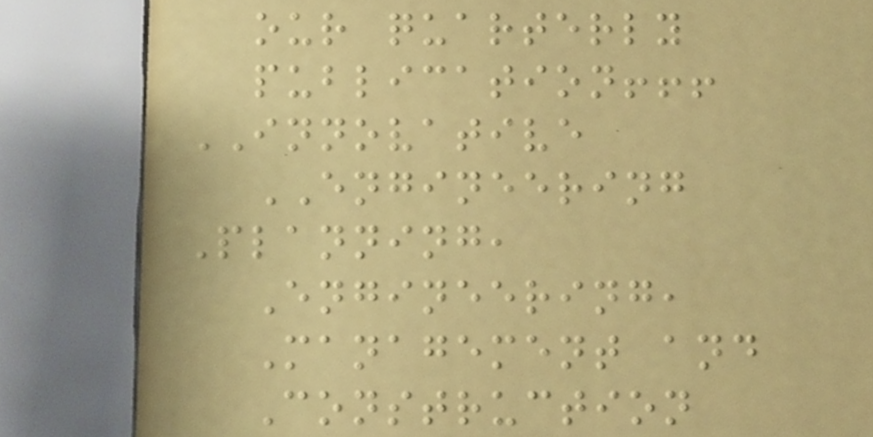our quarterly
publication!!!
INNOVATIVE
ENGINEERING
Planning,
Engineering,
Management and
Construction
